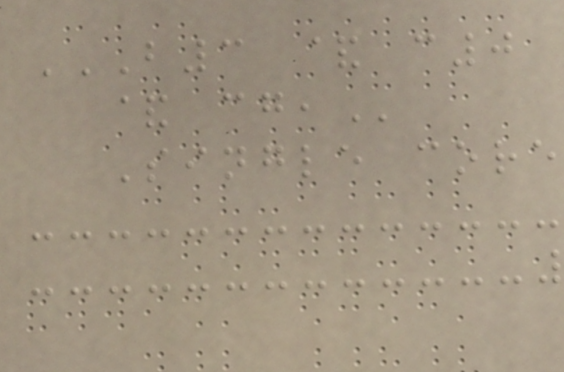B3 & C0
& CG,
Single core
